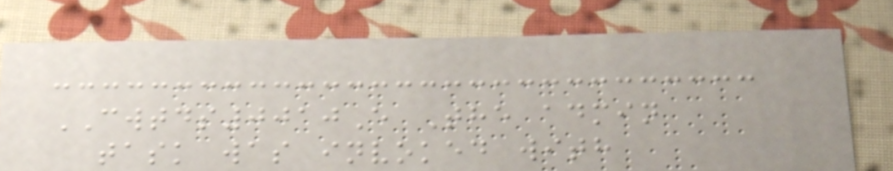CWTDS0010E The admin
task was invoked with
